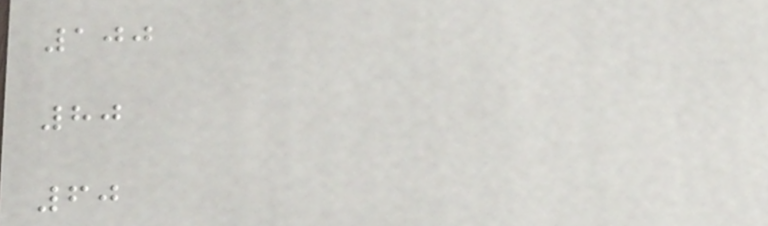100
80
60
